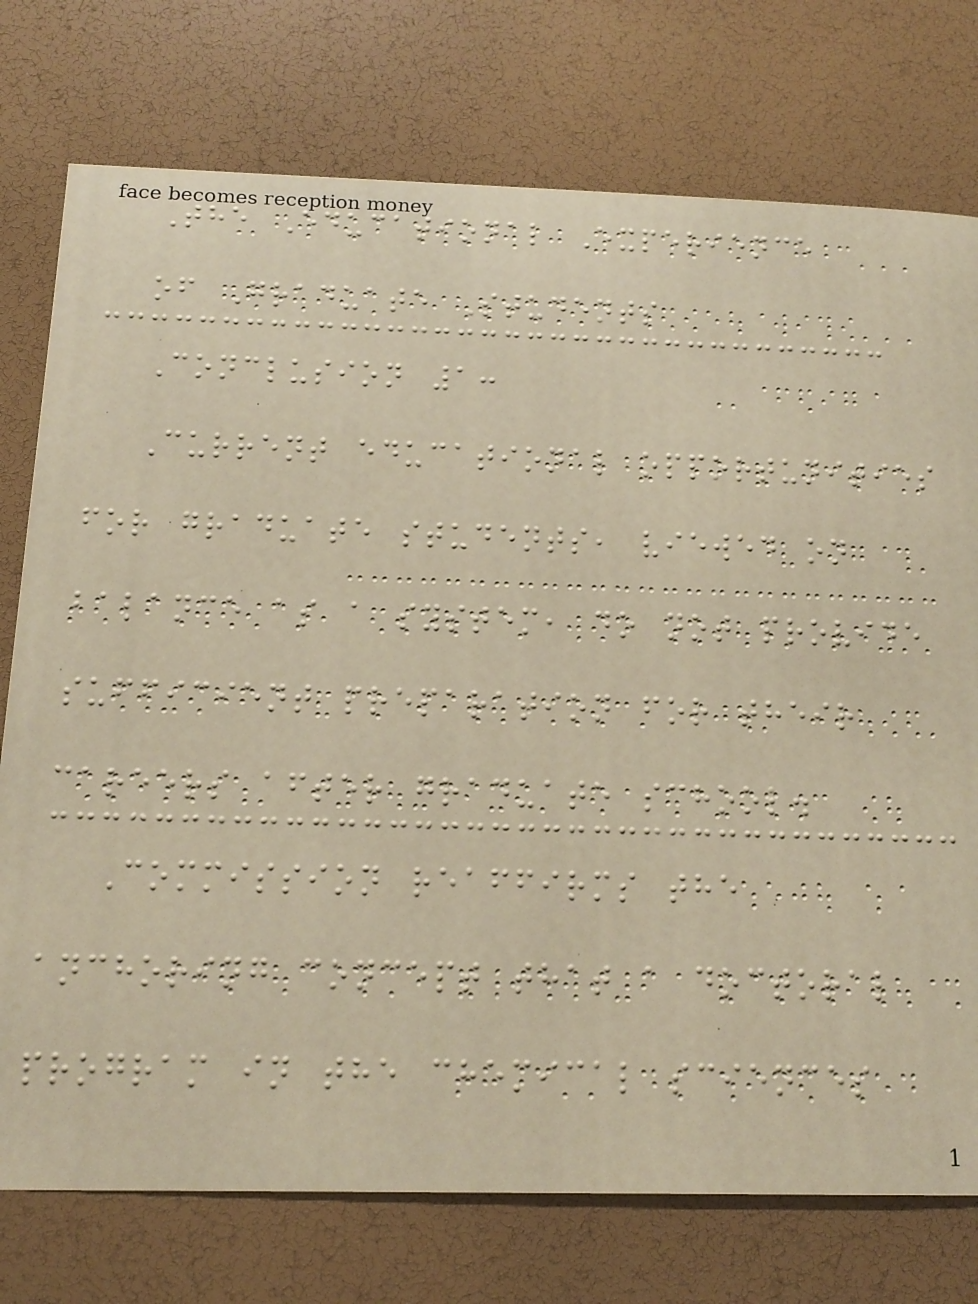The Educational Experience
of Graduate Students
Conclusion 1:
Current educational opportunities
for graduate students, viewed on
balance as a system, do not provide
sufficient preparation for their
careers after graduate school.
Commission reaffirms the
anchoring concept that a doctoral
program in the chemical sciences
